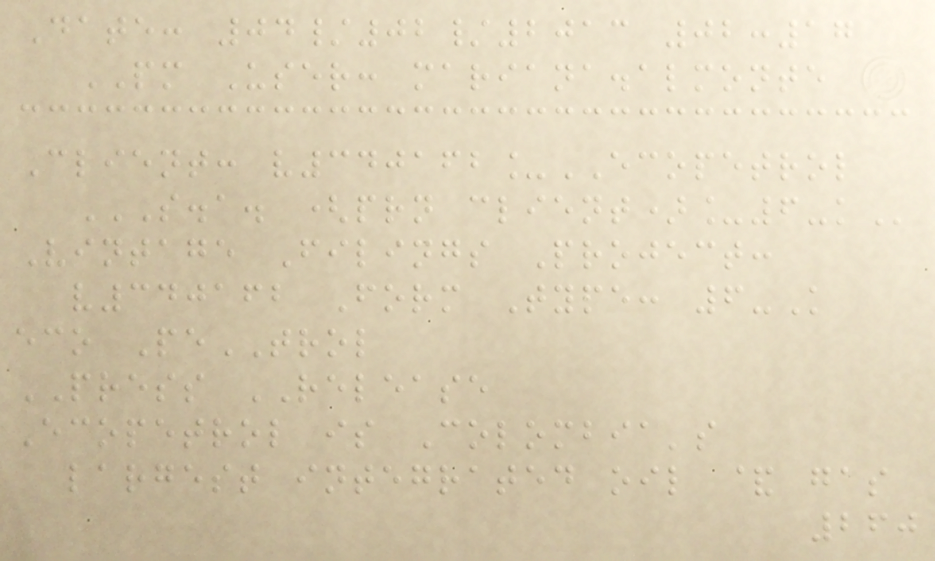Date: 04/02/2013 02:17
PM User: mariana.almonte
Client: v340162_ECOPETROL
S.A. (PRN CLIENT)_6-K
Vintage Filings Project:
v340162 Form Type: 6-K
eco PeTROL
PRESS RELEASE
Ecopetrol is Colombia's
largest integrated oil & gas
260
